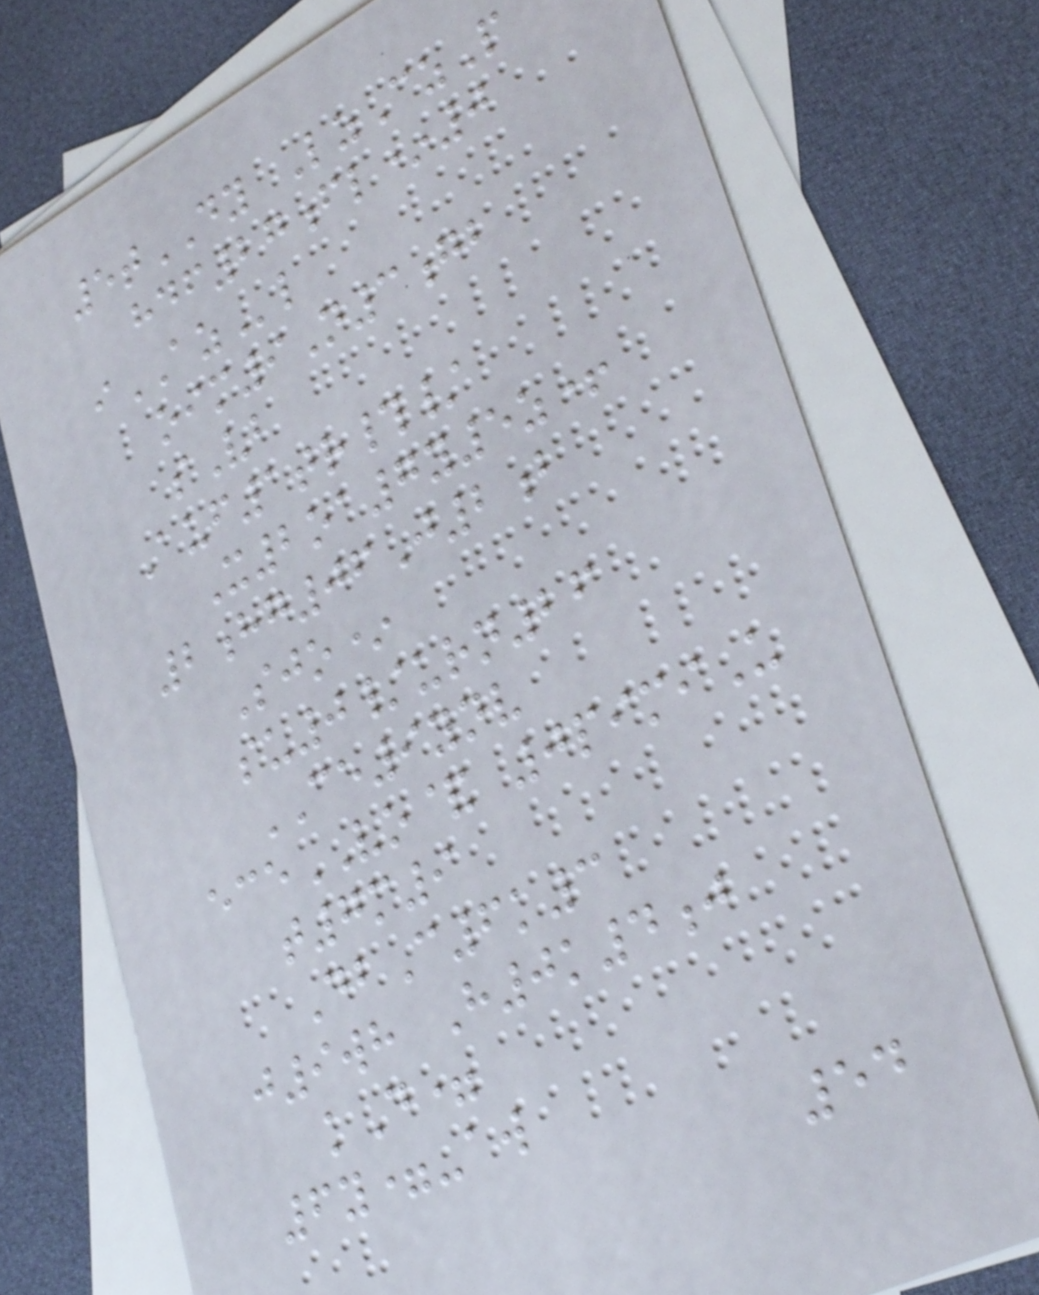5tDY LzCzP
hdf27fl*0
iAZl
oim9N3gb
sVb
Auf1tr#/
X2oa7y5z+
2hg06J2b
Sjo*
su0/urn26
CE9ynv
eceVO& 0pimiU
t7m9
DbC6k3
j9wh H0k4j
kD=
6y=-aw
54
